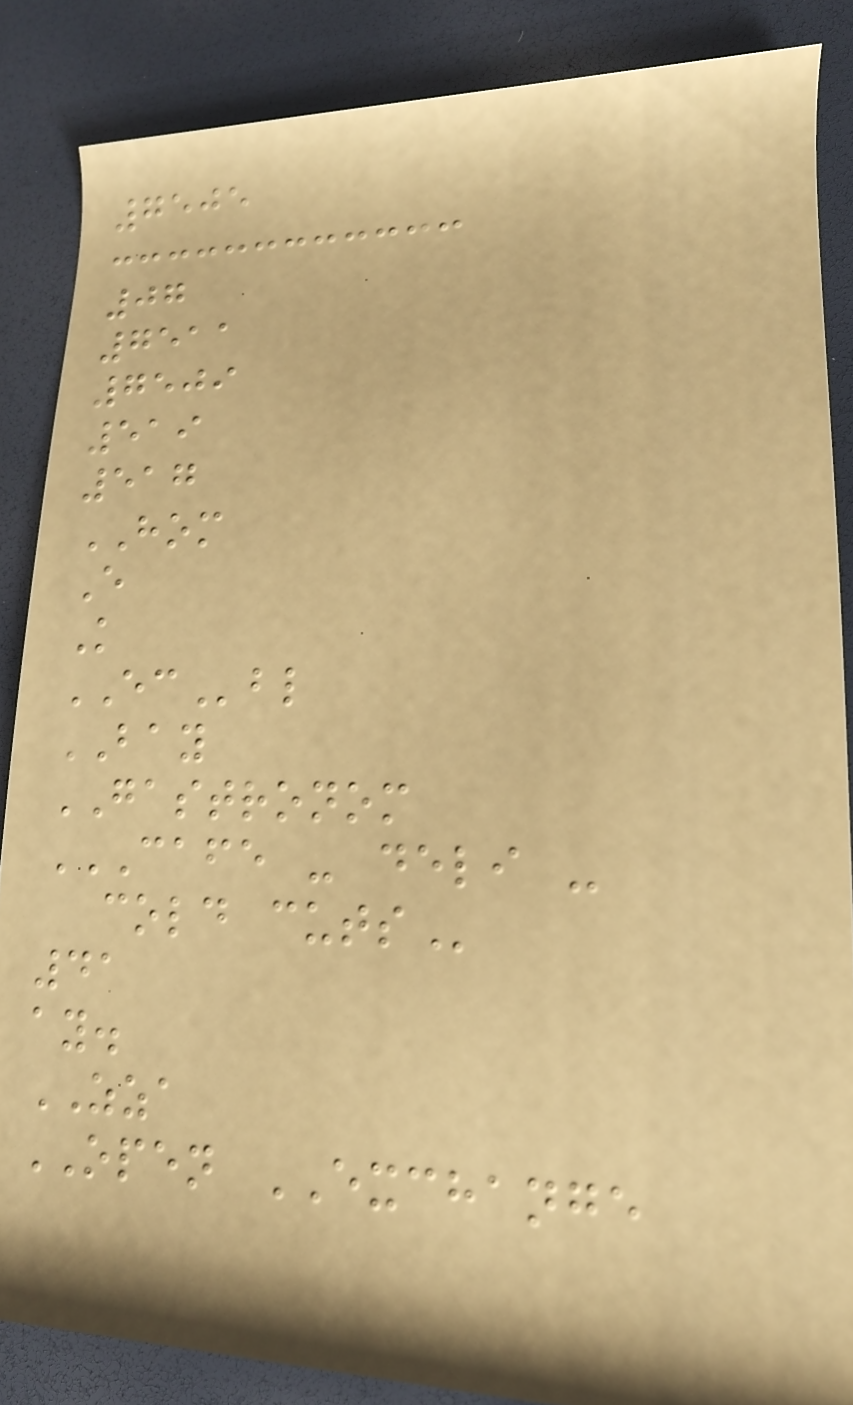7505
07
7511
7509
519
517
HOM
E
K
ECbl
BAY
GASTRONOM
CAFE - DELI -
COLD CUTS
41
ay.
ZZA
OPEN EXCHANGE
